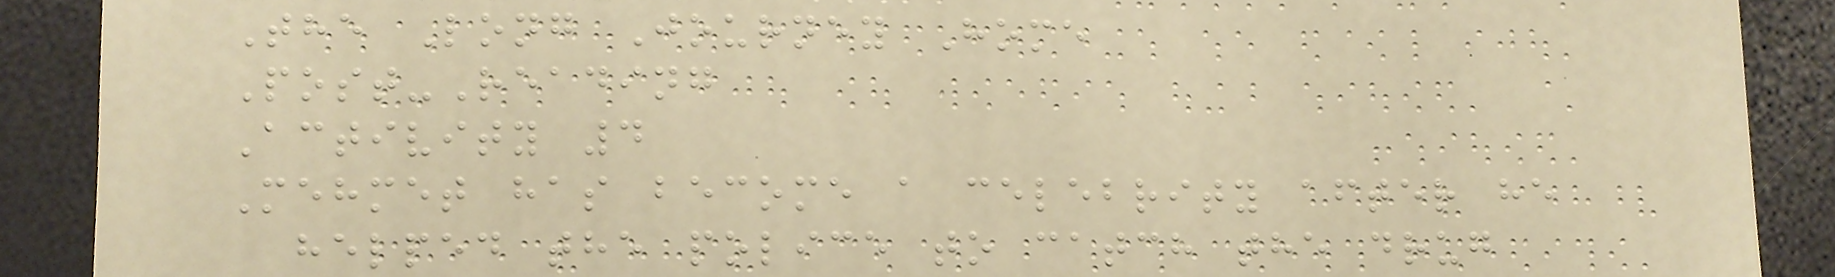The Long Journey Home
Post-Reading
Activity 4
Mehmet has become a celebrity after he
helped the police to catch the drug
